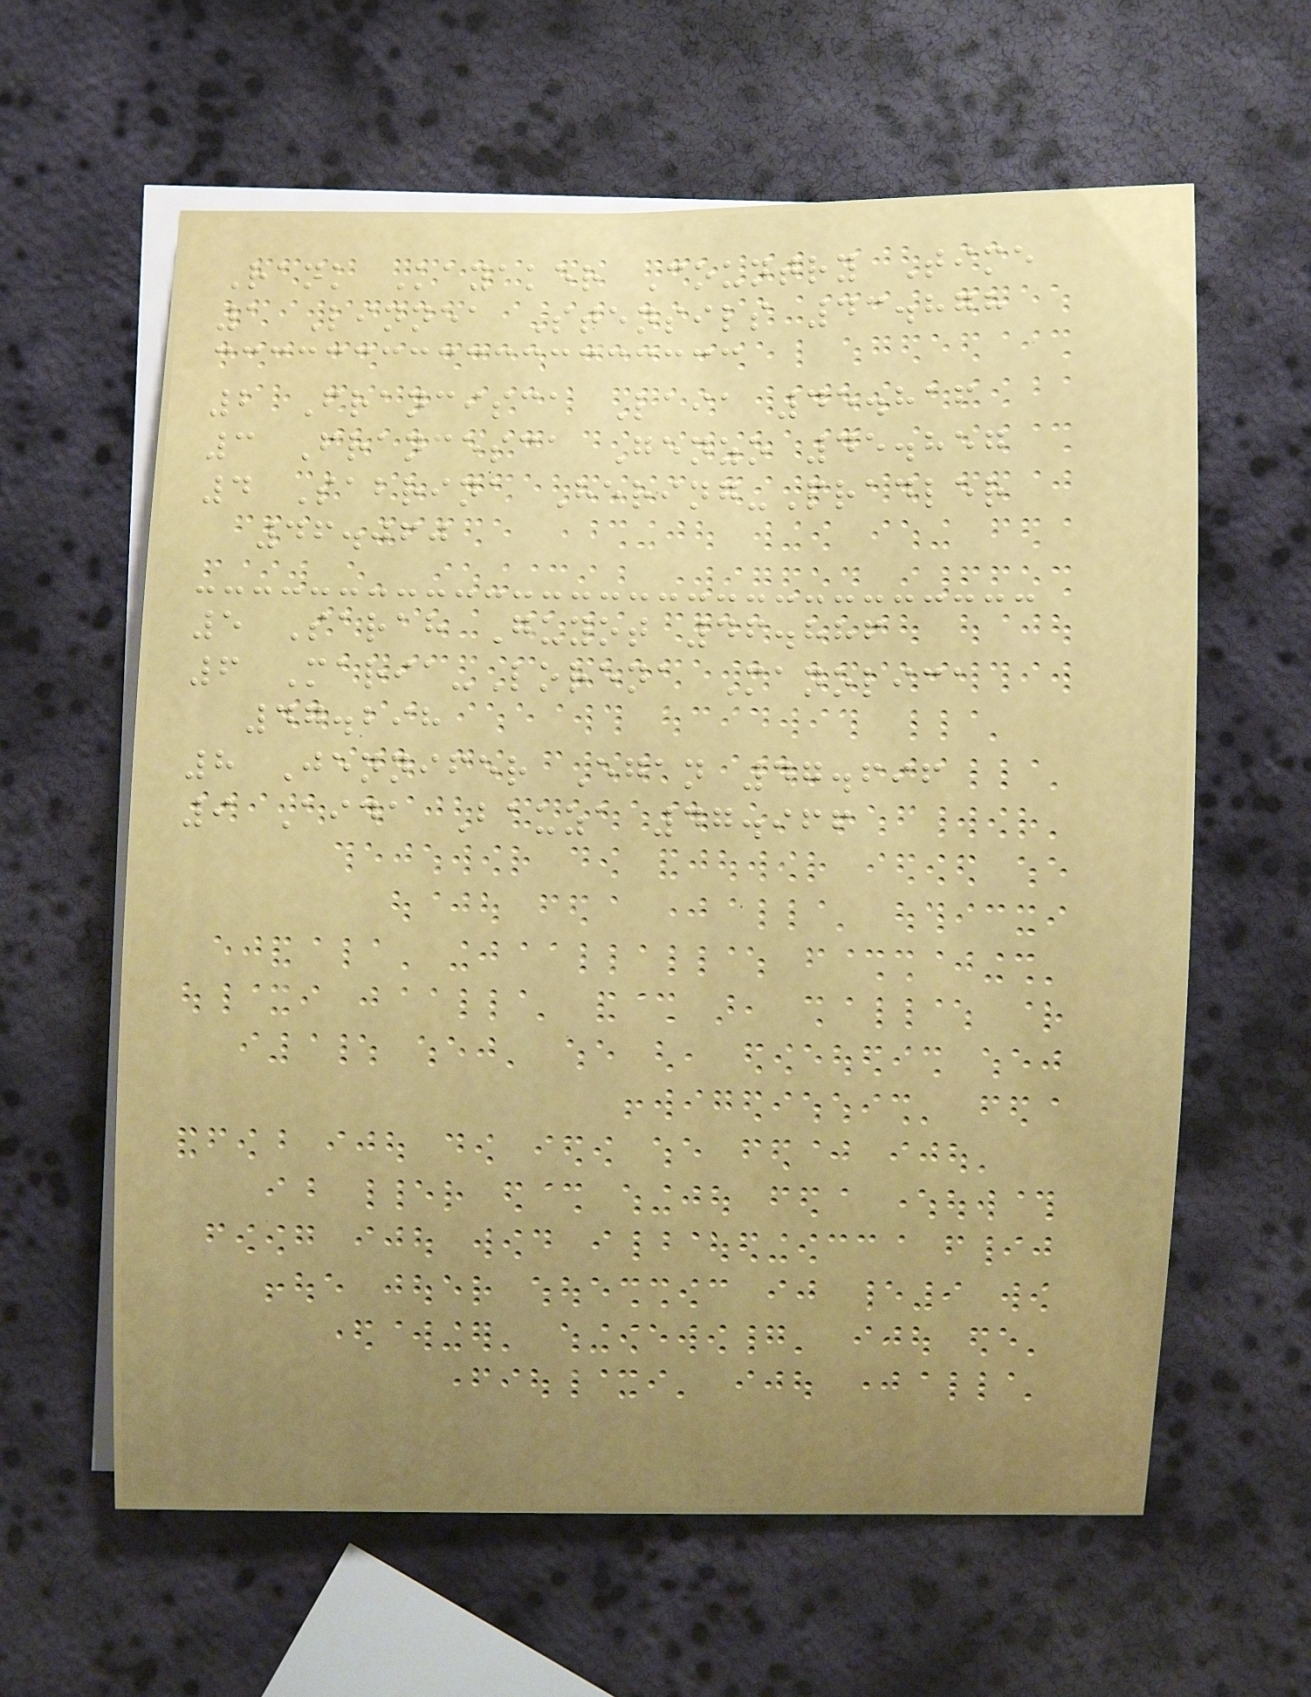Rank Kayaker Country Time
1 Linnea Stensils 43.878
2 Francisca Laia 45.816
3 Francesca Genzo 45.857
4 Sabrina Hering-Pradler
46.060
5 Sarah Guyot 46.886
6 Maria-Lorena Manolica
47.298
8 Jennifer Egan 47.696
9 Aida Bauza 47.966
